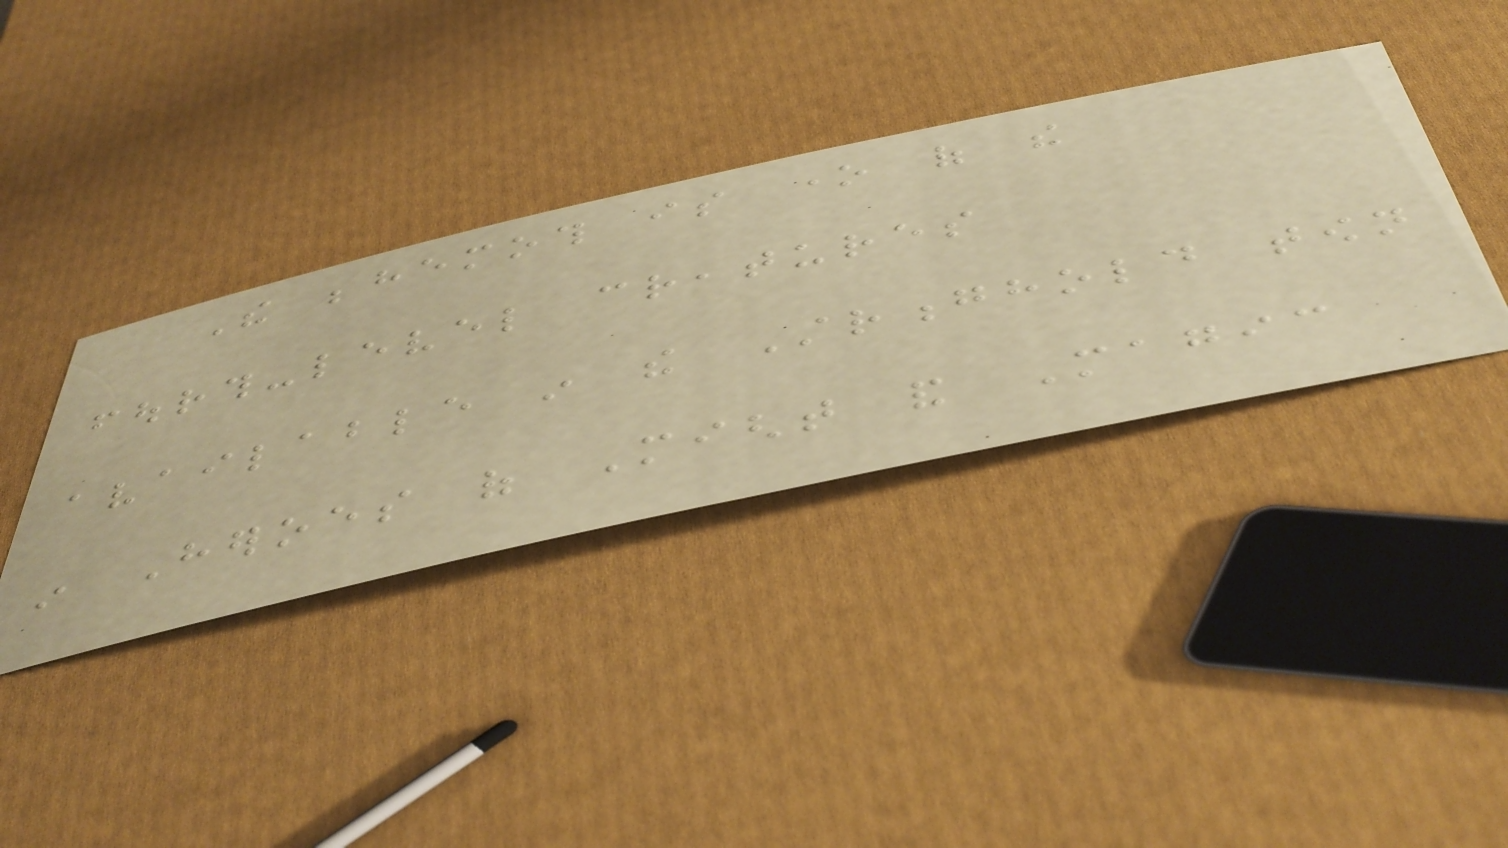The behemoth is one of the
fourth-level creatures
available in the Stronghold town
in Heroes of Might and Magic
